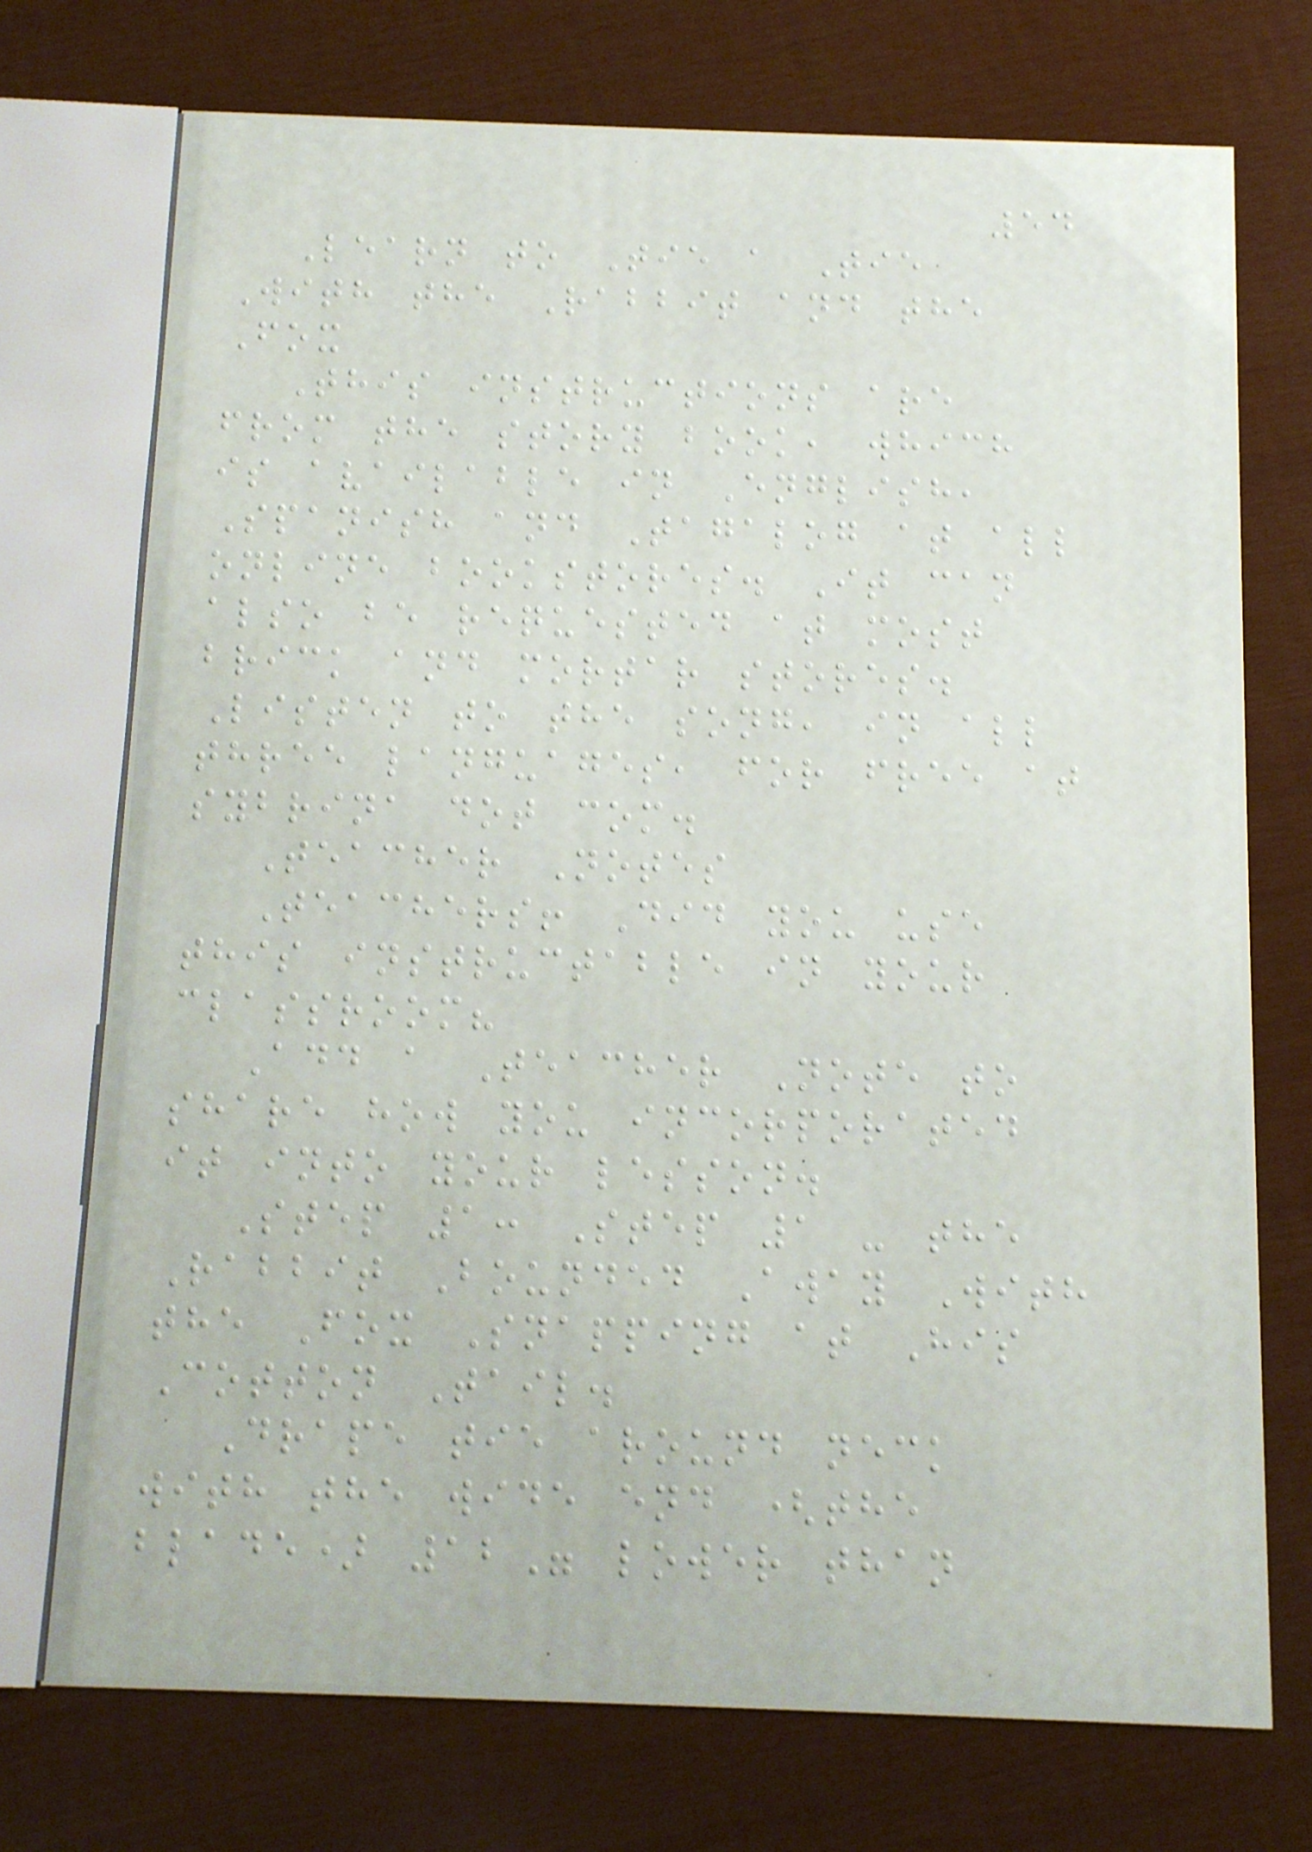54
Learn to Tie a Tie
With the Rabbit and the
Fox
This instructions are
from the story book, which
is available in English,
Spanish and Tagalog at all
online bookstores. It can
also be requested at most
brick and mortar stores.
Listen to the song, in all
three languages, for free at
sybrina dot com.
Teacher Notes
Teachers! Did you use
this instructable in your
classroom?
Add a Teacher Note to
share how you incorporated
it into your lesson.
Step 1: Step 1 - the
Rabbit Bounded Away With
the Fox Snapping at His
Cotton Tail.
Drape tie around neck
with the wide end (the
blade) 12" lower than
